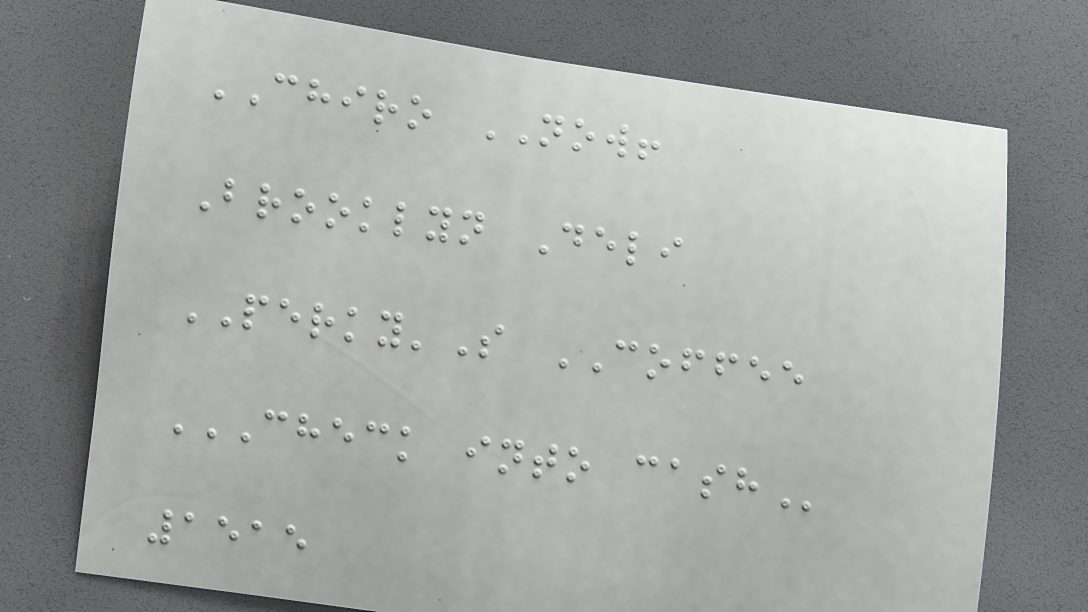CHIRO NOW!
Brooklyn Deli
PERKY'S COFFEE
CHECK INTO CASH
1515
